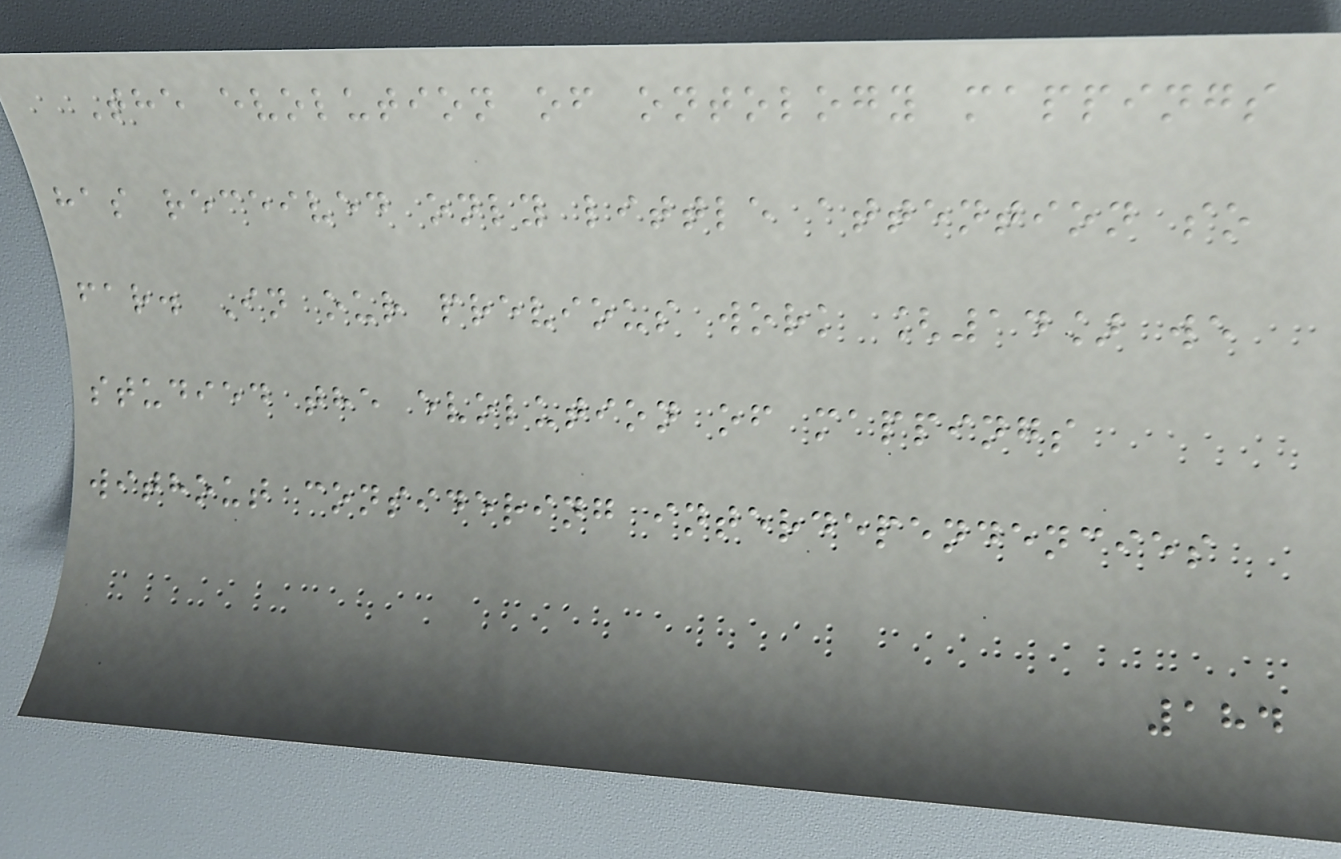The evolution of ontology mappings
has received only little attention so
far. In our previous work [14] we
studied the evolution of mappings
without considering interdependencies
184
